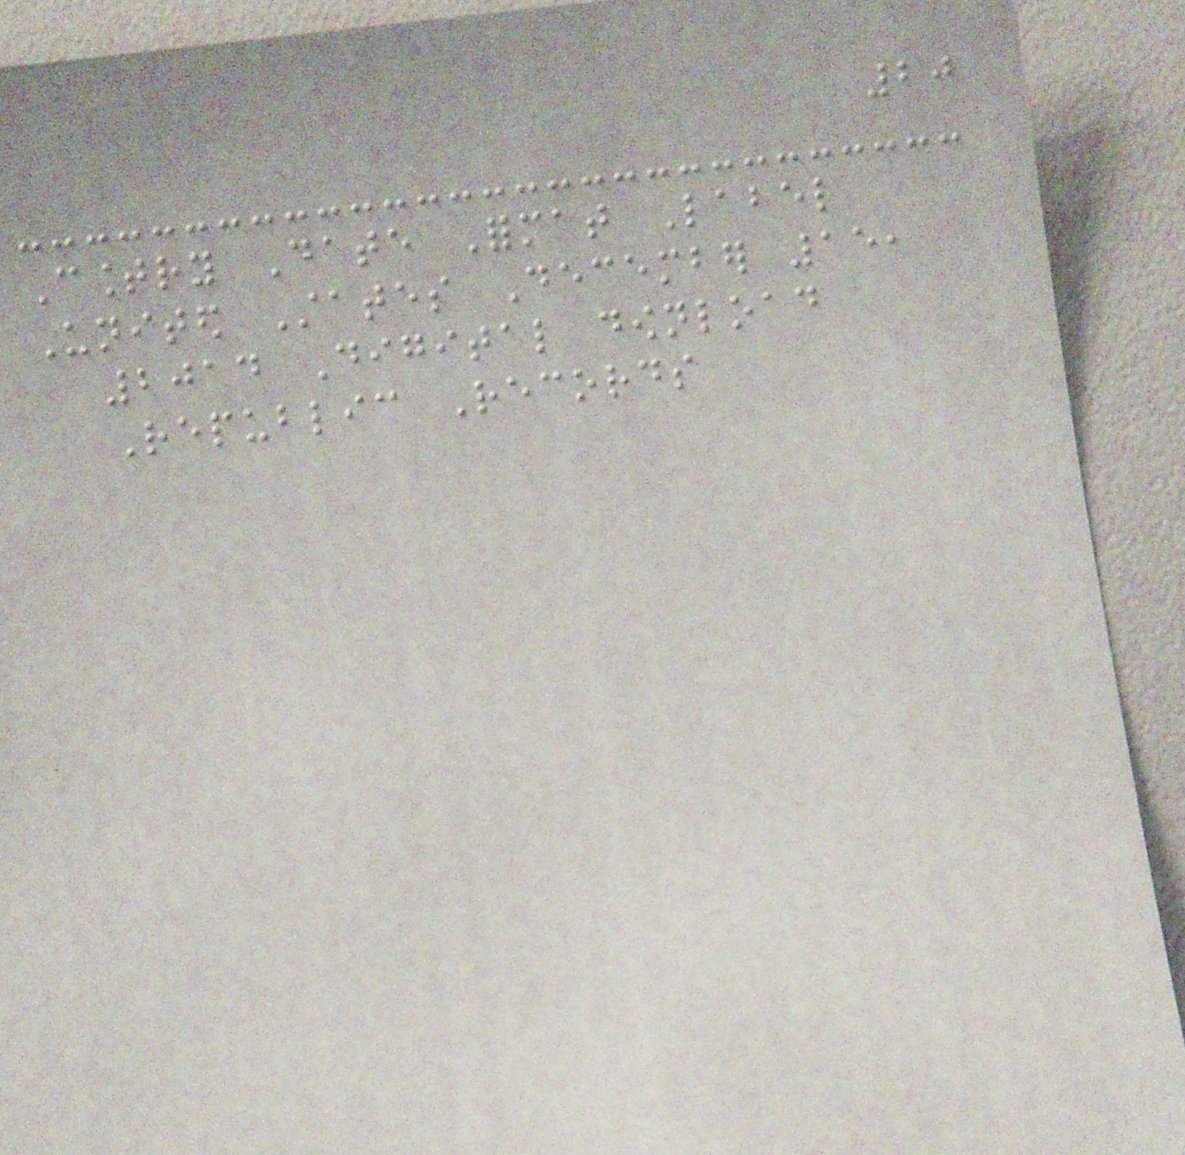20
Country Date Format Label
United States December 15,
2014 Digital download
Republic Records
